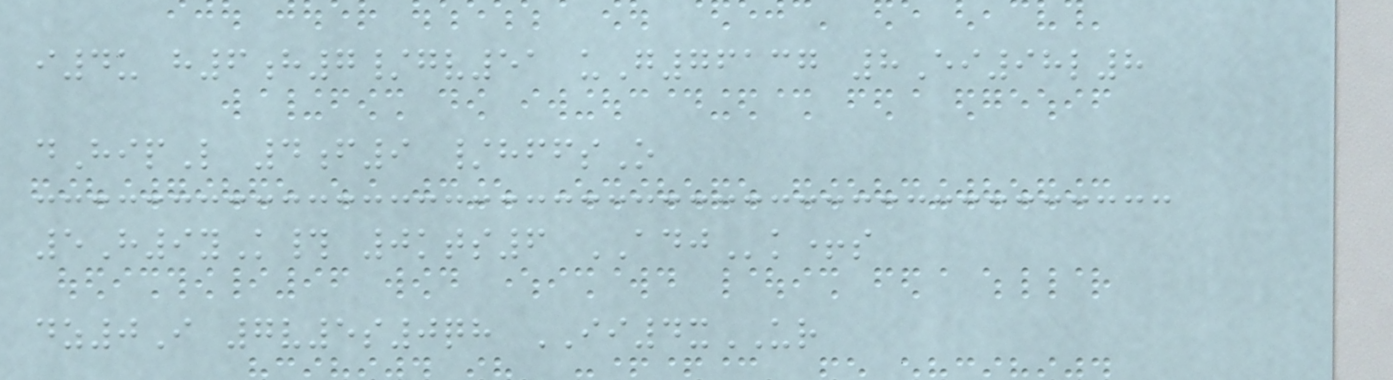i4u h6h7/gv51 uG76137 8Ei98l8
dHipL 4f9 /hffsO
5H9yK# 0kts6 ADJk+s
dz0I 7v5s0qh II4xUR
